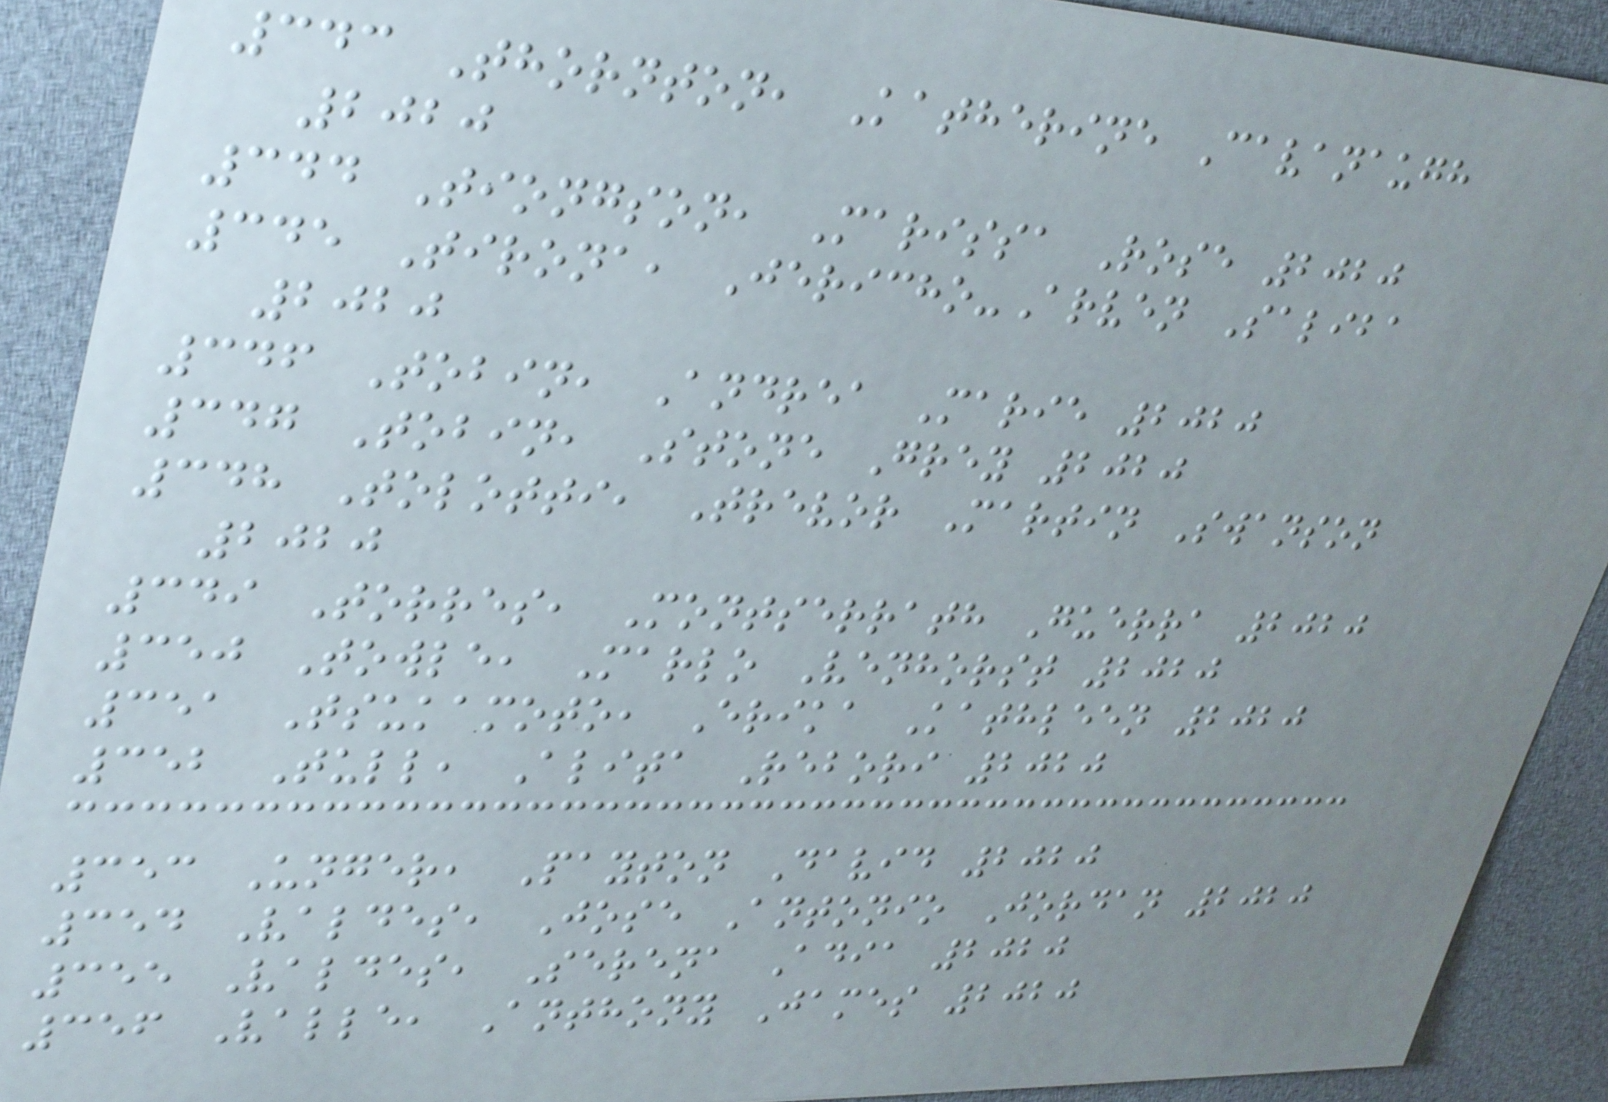343 Thornton, Katherine Cavanaugh
2020
344 Tiongson, Marissa Rose 2020
345 Tirona, Jericho-Arven Saliba
2020
346 Tobin, Andrea Marie 2020
347 Tobin, Stone Grey 2020
348 Tolotti, Trevor Martin Swanson
2020
349 Torres, Montserrath Guerra 2020
350 Towle, Marlo Venhorst 2020
351 Tsukamoto, Erika Kathleen 2020
352 Tull, Alita Rebori 2020
353 Unger, Payton David 2020
354 Valdes, Jose Antonio Jordan 2020
355 Valdes, Serena Adia 2020
356 Valle, Anthony James 2020
